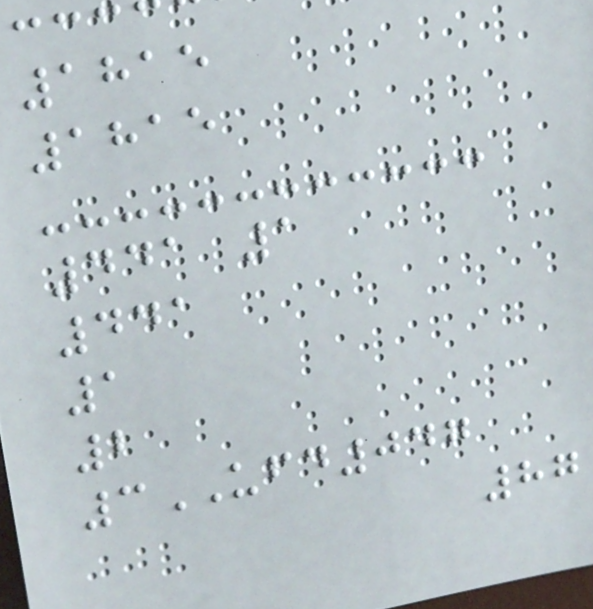1815
1815
441 1
441
1
2
3UFD047
87
